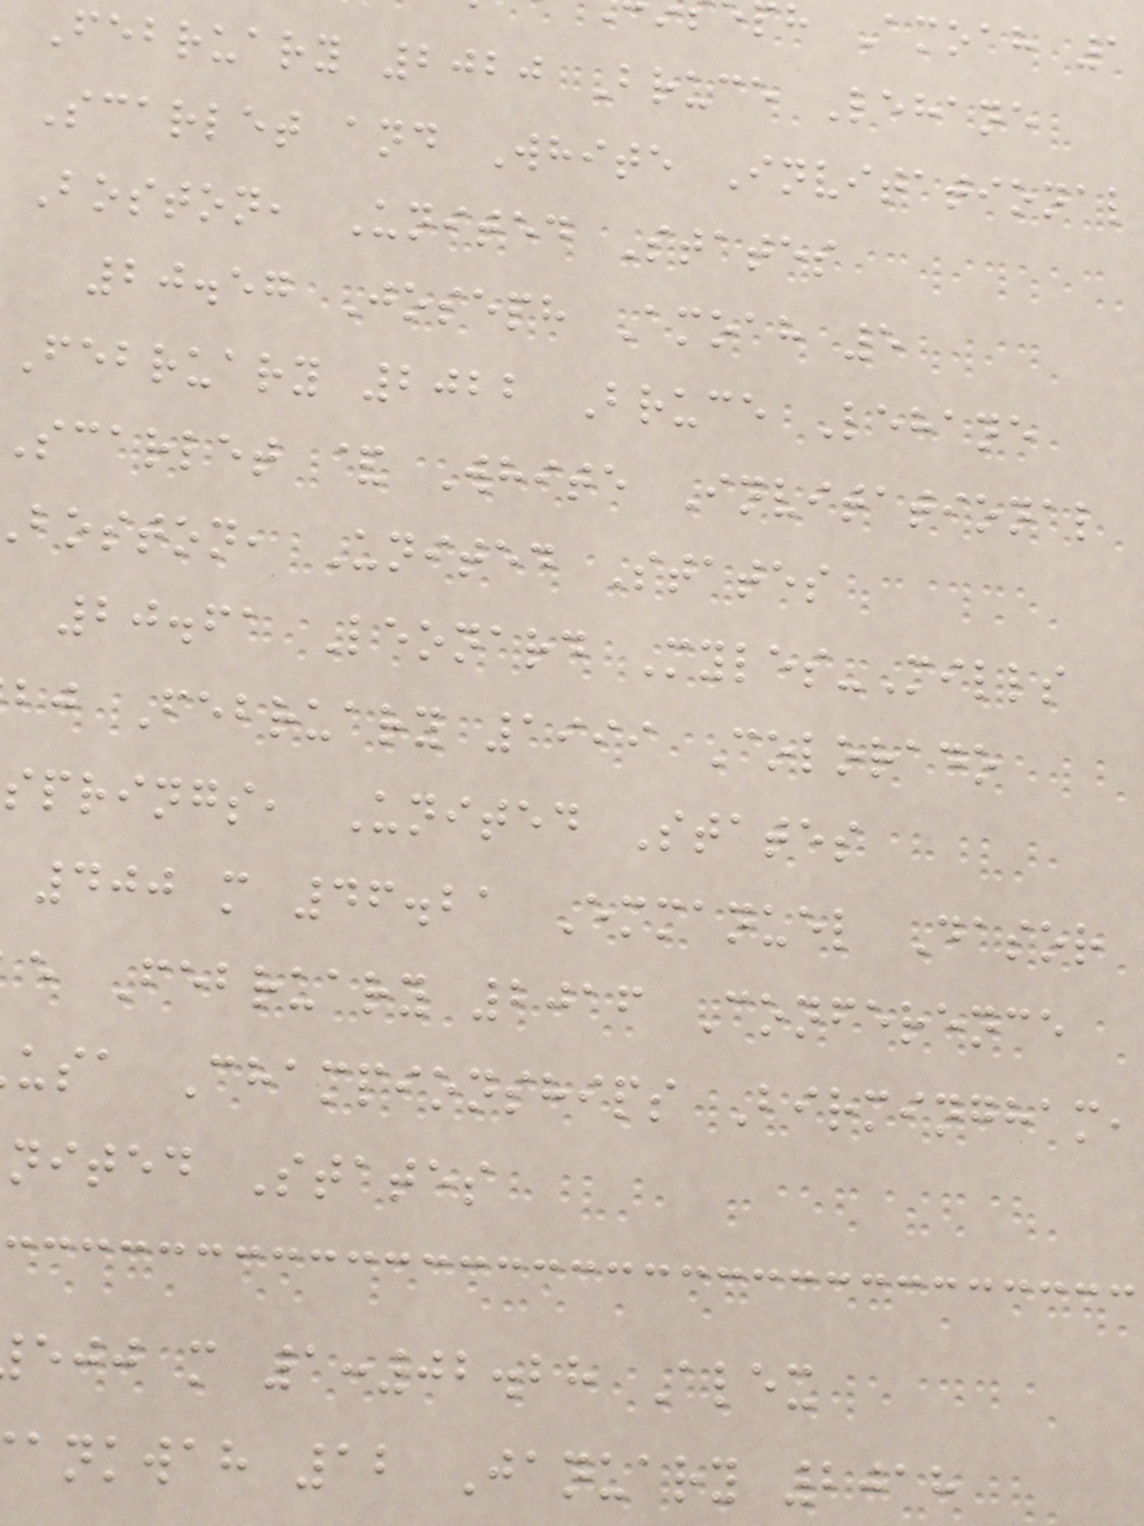h Amoah 1
February 2020 Bruce Lehane
Scarlet and White Invitational
Boston, United States
20.57 Joseph Amoah 5
February 2022 Bruce Lehane
scarlet & White Invitational
boston, United States
20.61 Leonard Myles-Mills
bj February 1999 Colorado
springs, United States
400 m 46.21 Emmanuel Dasor
e February 2016 Conference
usa Championships Birmingham,
nited States
ejj m 1:02.28 Alex
ankwah 12 January 2018
